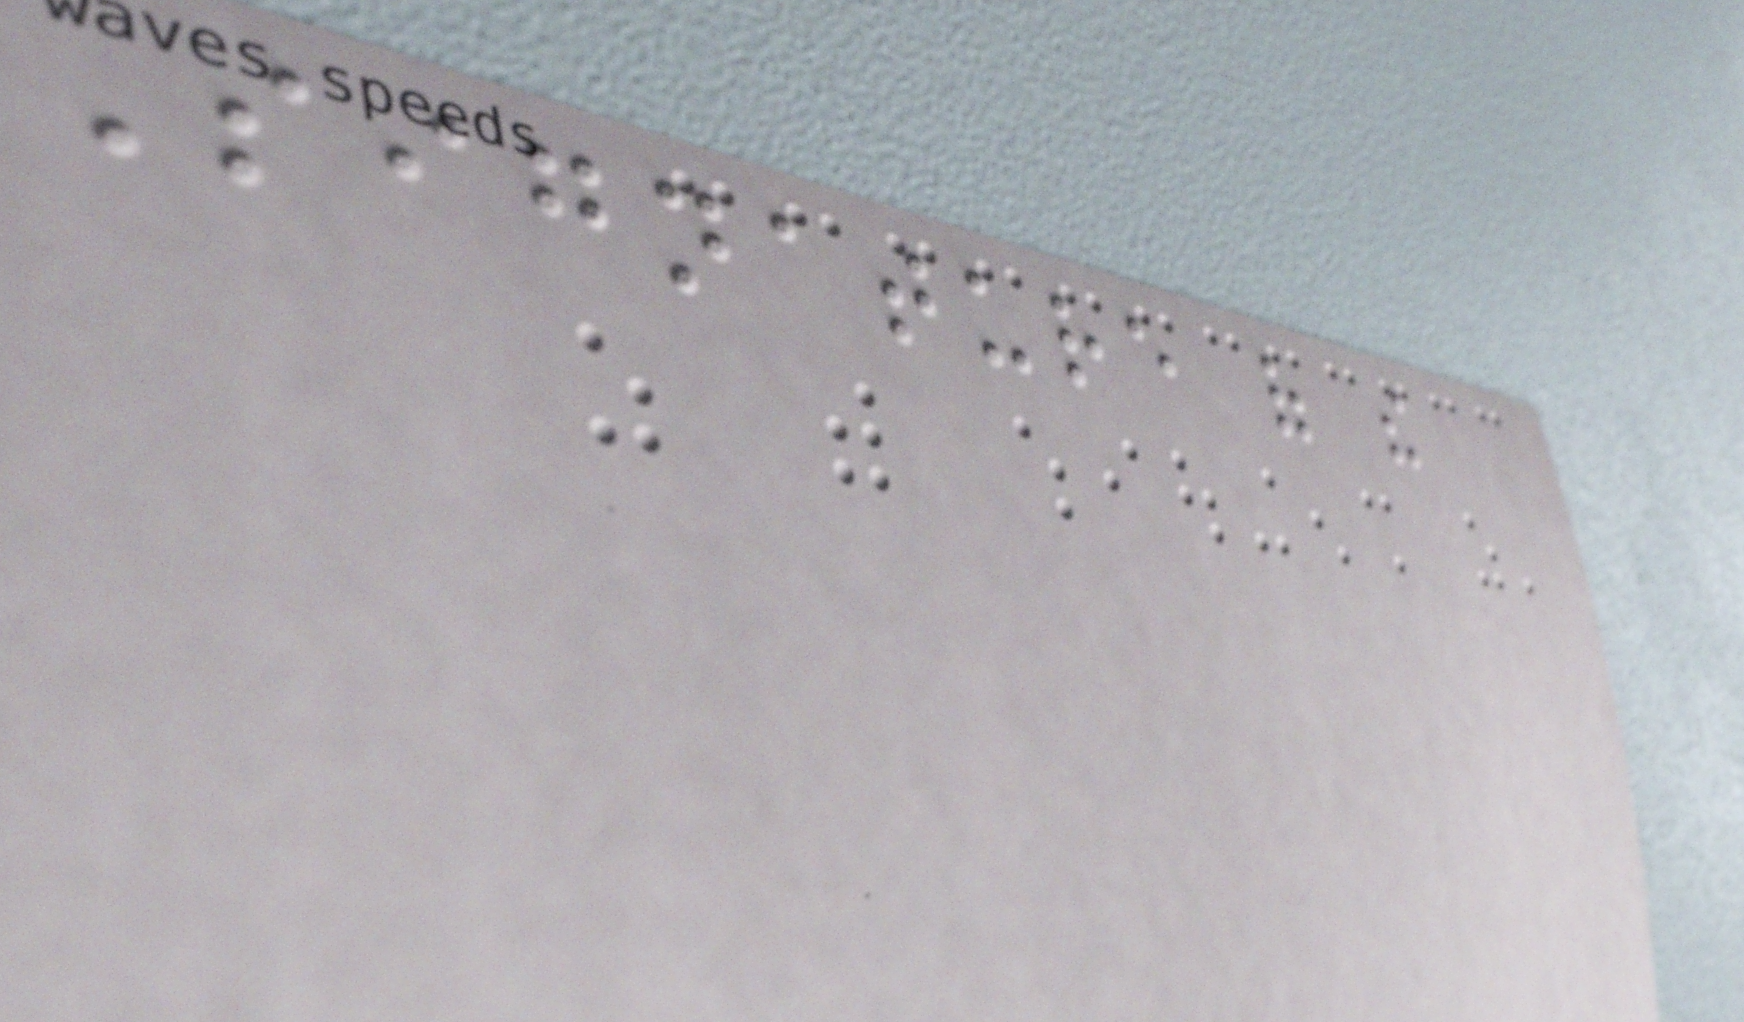Signature of the
